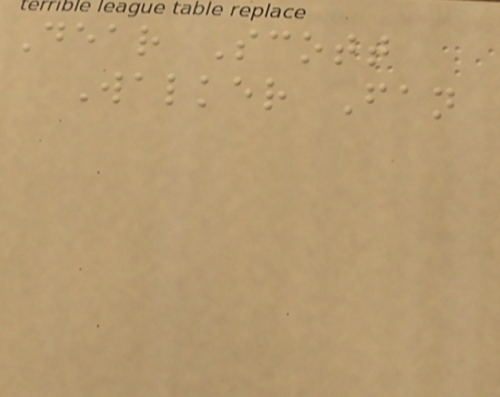Dear Scott
Walker Fan
